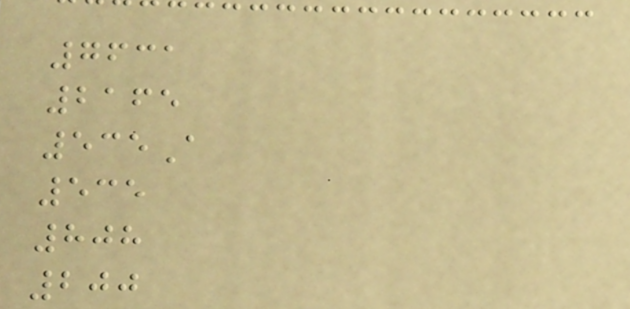7631
2165
535A
535
808
200
